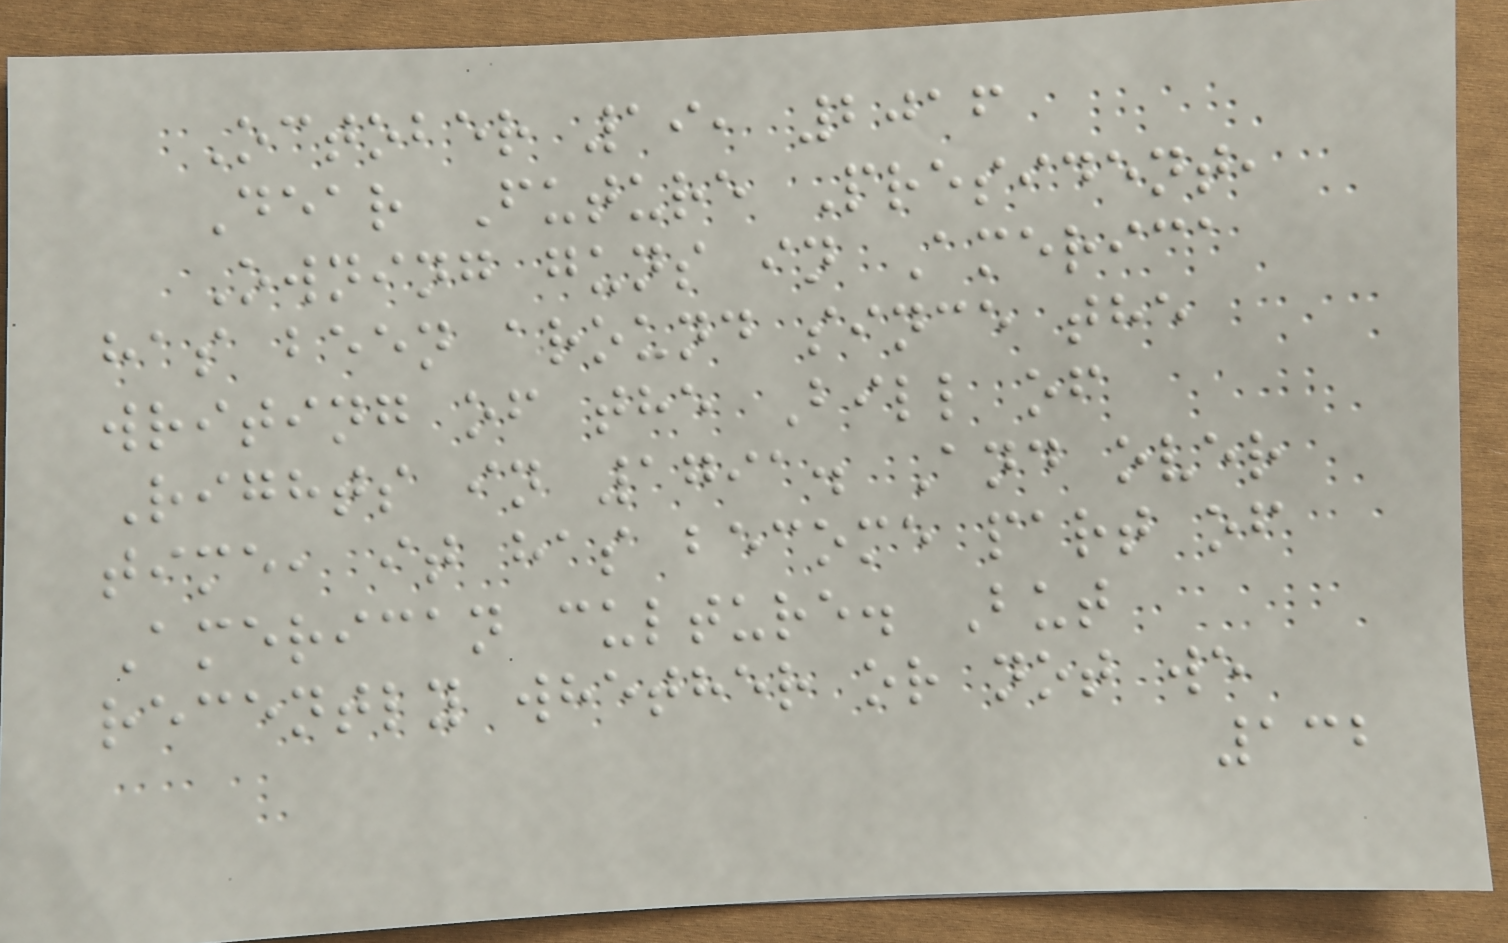October 19, 2016
Dear Future President,
Owning guns in America
has been around since the
writing of the Bill of
Rights in 1791. And over
time, it has become part of
American culture. But
recently whether or not we
132
